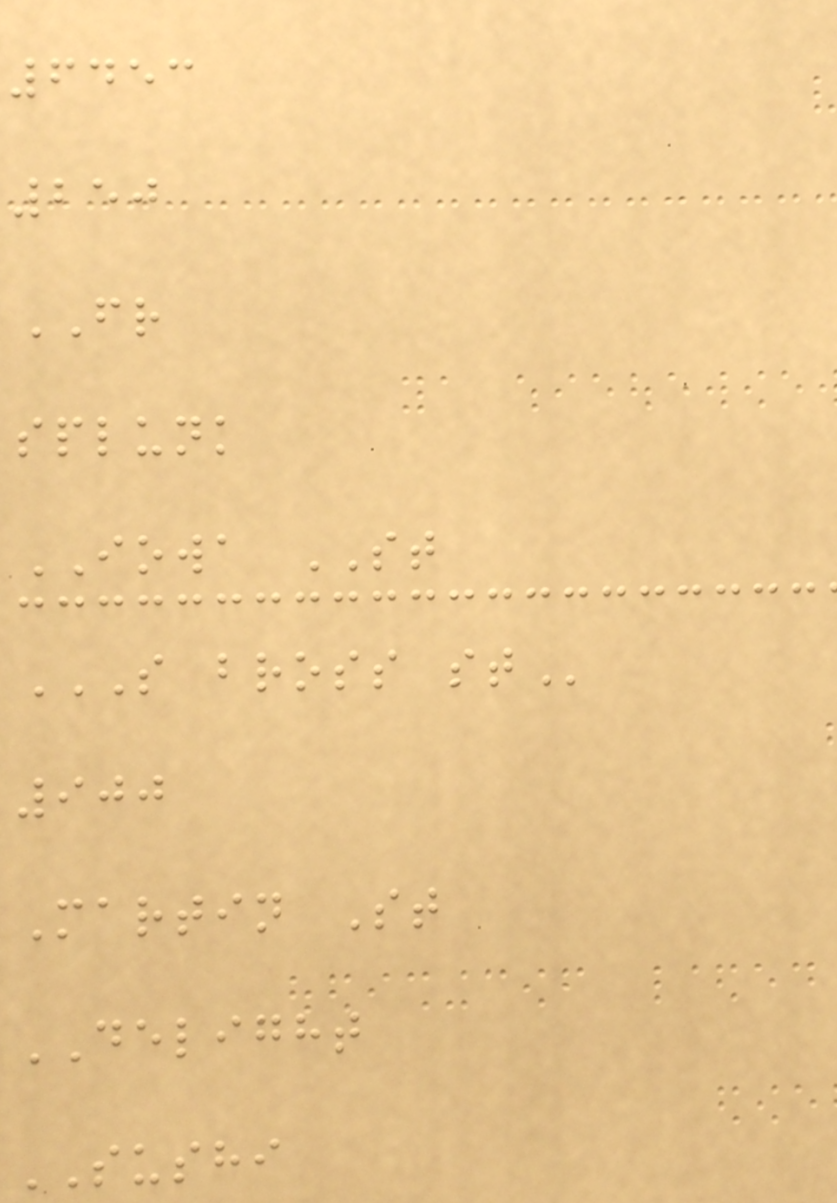6453
250
FR
splunk
IOWA ST
S BROSS ST
900
Martin St
DELIGHT
SUSHI
